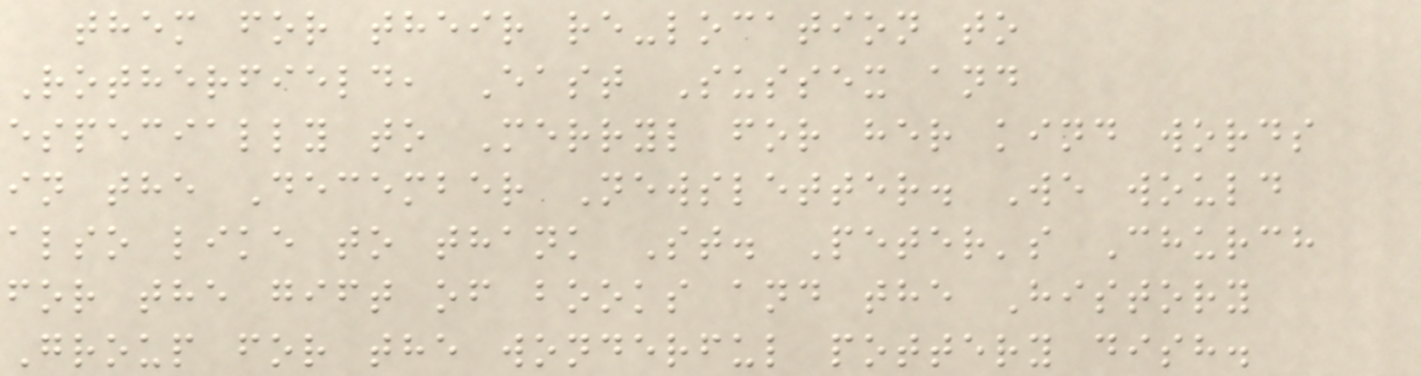them for their re-location to
Rotherfield, East Sussex and
especially to Merryl for her kind words
in the December Newsletter. We would
also like to thank St. Peter's Church
for the gift of books and the History
Group for the wonderful pottery dish.
